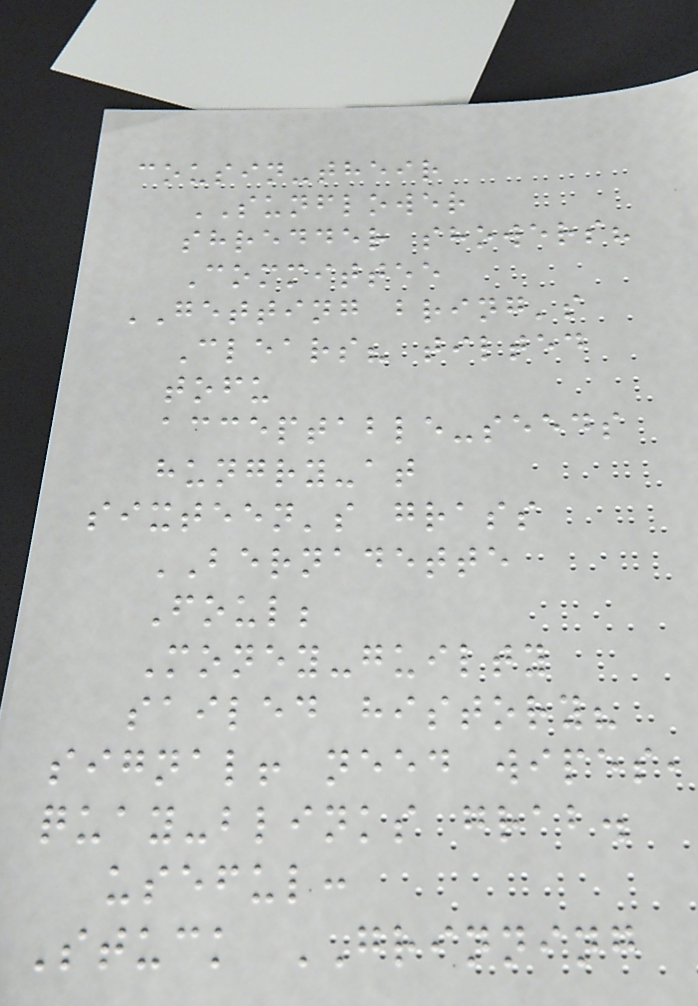cousin-their
SUNFLOWER
shredder showers?
Committee
GETTING bring's
Clears? tilted
tofu
acceptable-seeds
hungry-at
sixteen's grass
BERNADETTE
Foul;
Money-guilty
sailed history?
signal! need wipes,
quay-blinks grab.
useful:
Stuck GRINNING
